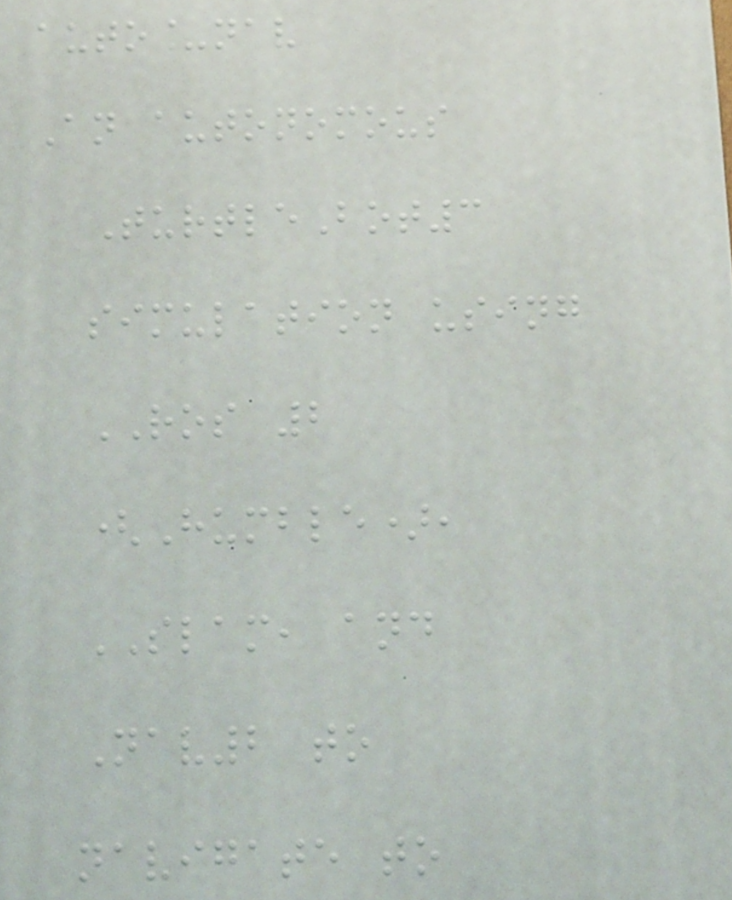auto_nav
An autonomous
TurtleBot3
simulation using
ROS 2
(Humble),
SLAM, and
Nav2 to
navigate to
